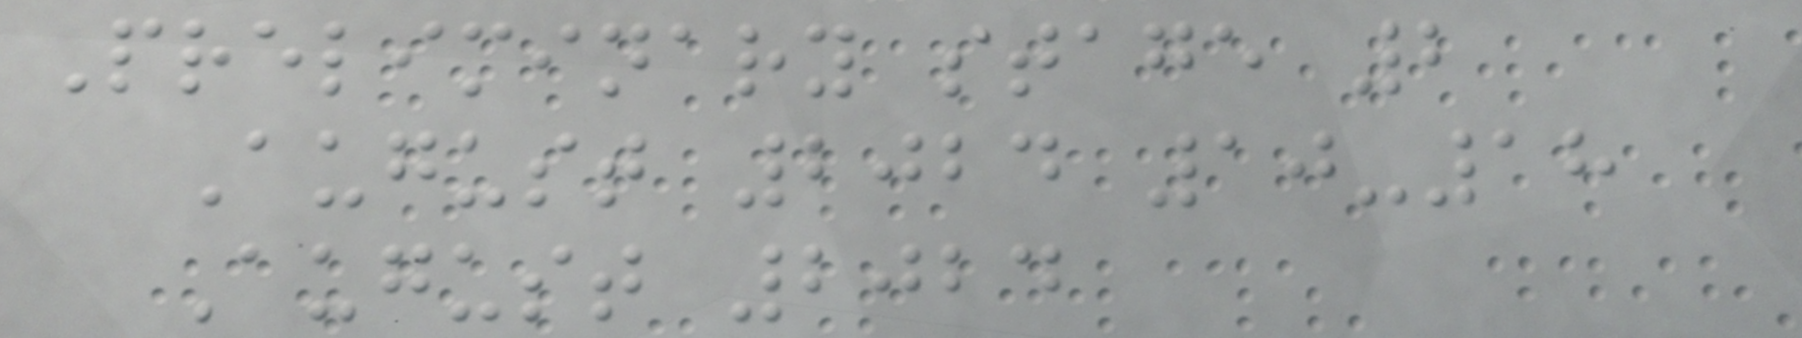Preliminary stage 2
August 2024 10-18
August 2024
